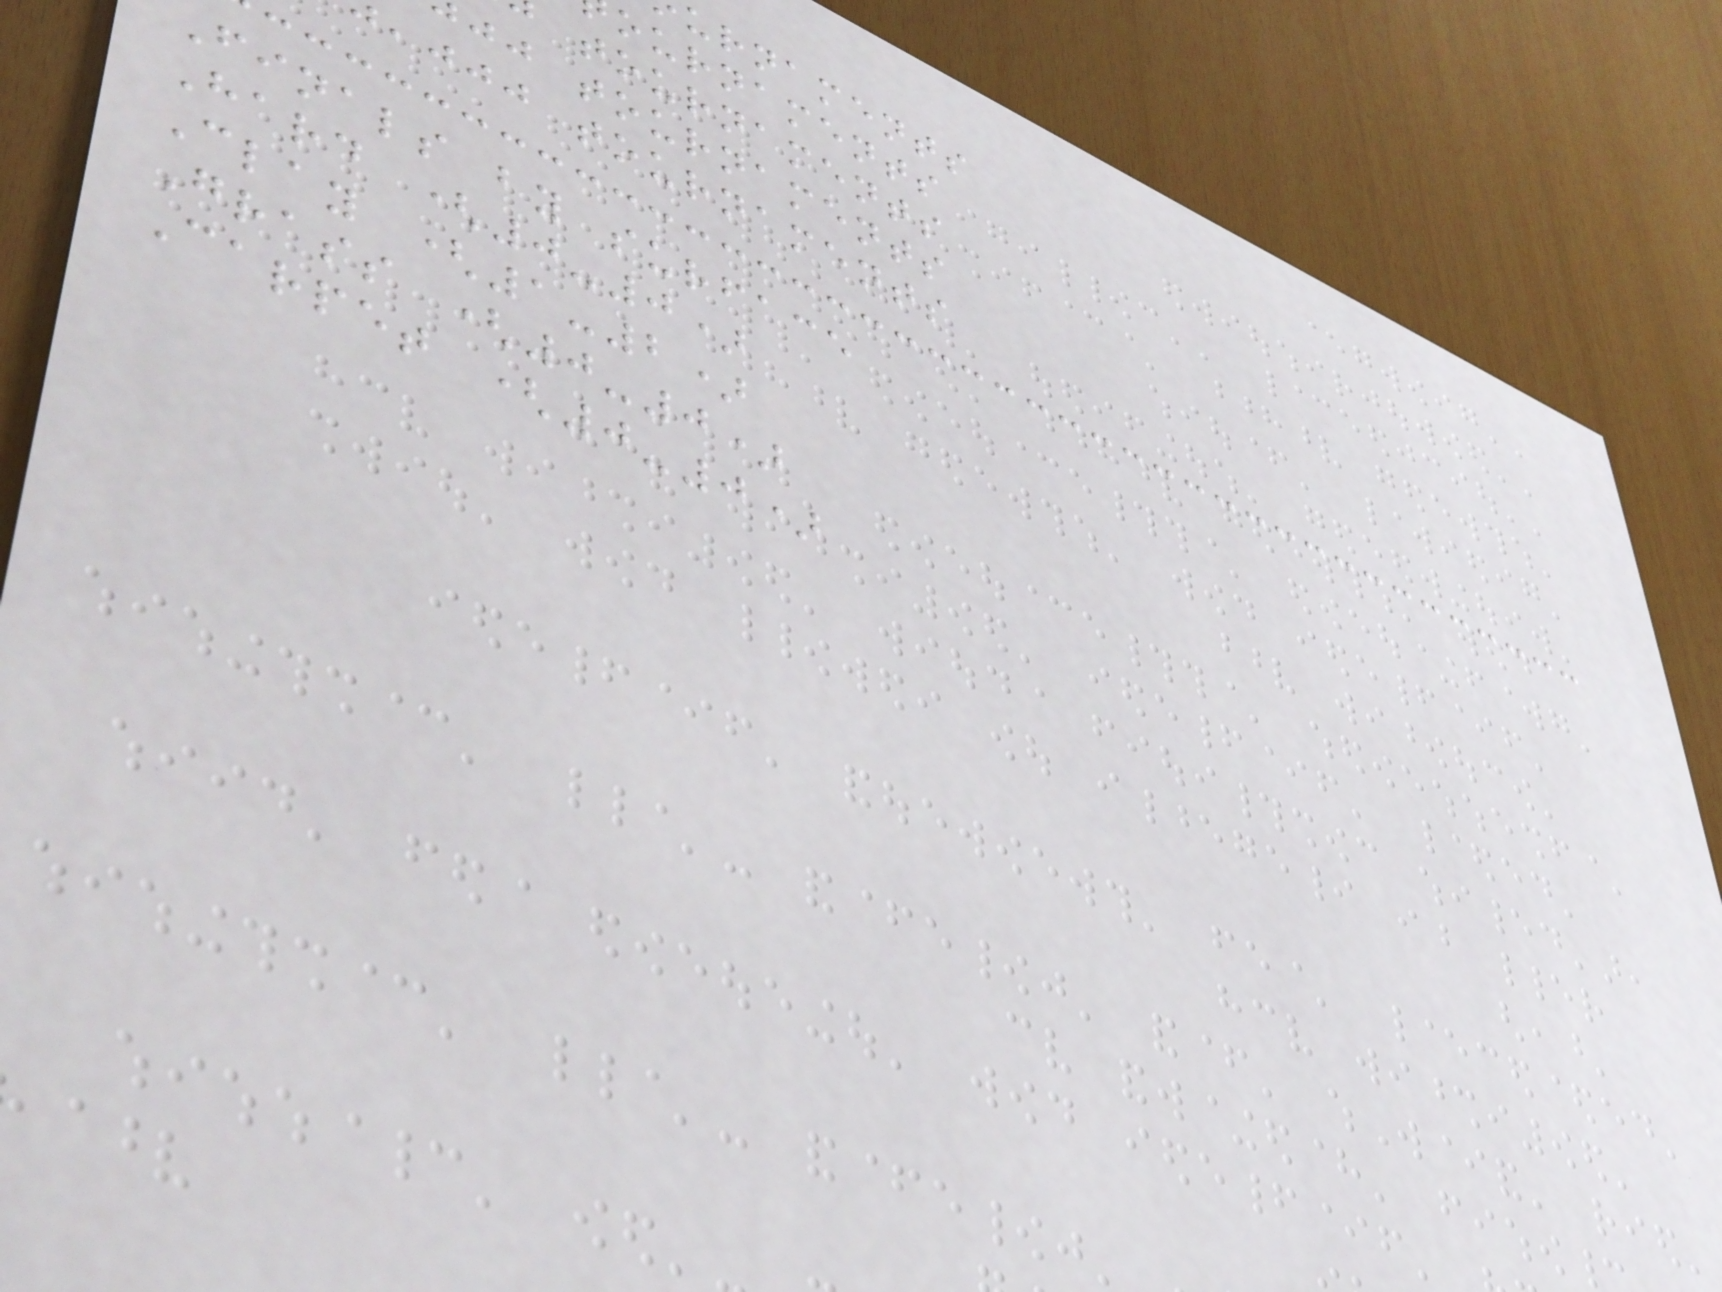urnaments
ournaments
tournaments
jj tournaments
,jjj tournaments
Finals by surface
Hard (0-0)
Clay (1-2)
Grass (0-0)
Carpet (0-0)
